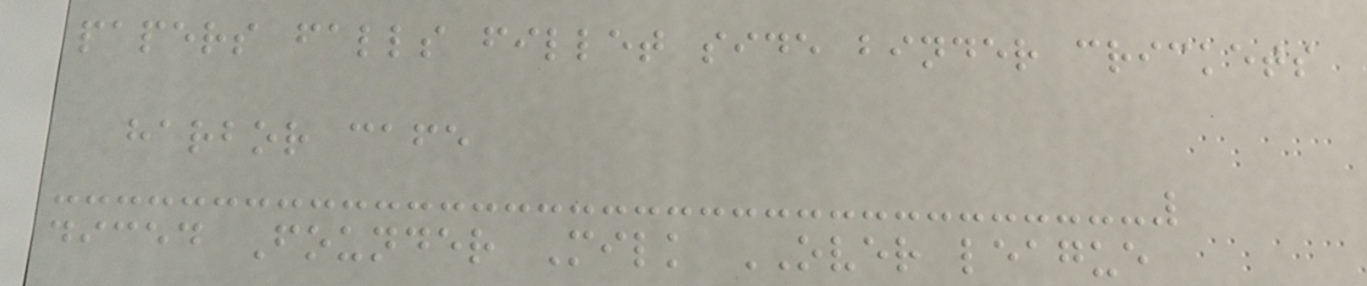papers falls fillet side binder crickets
harbor cafe
diced Founder Milk OVER league
